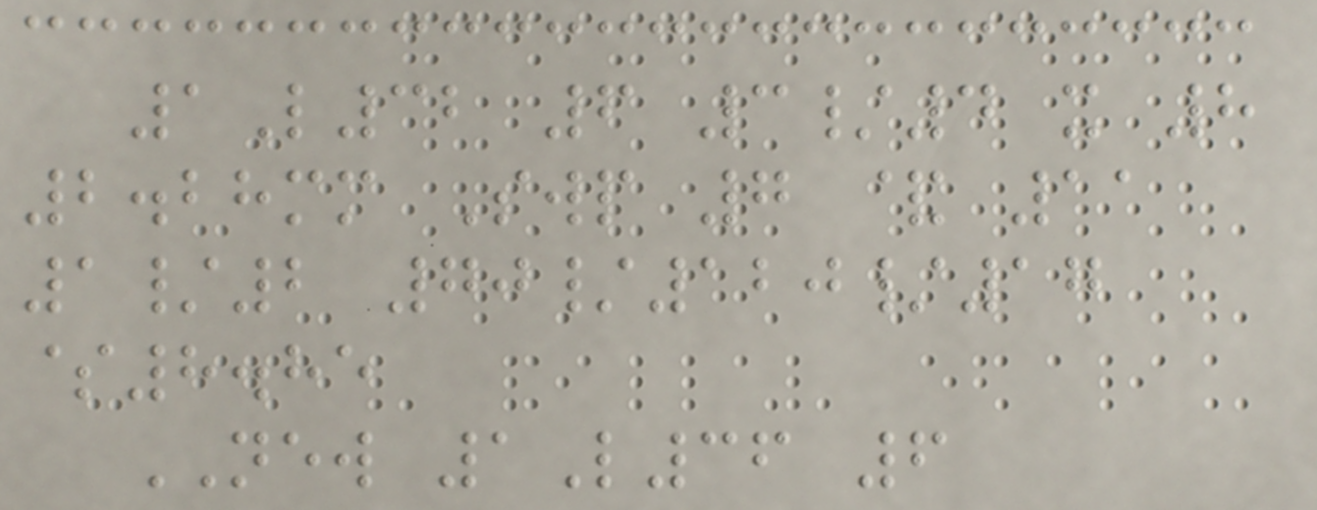1L32 6 3/4 x 8
2.28mm Swp 7 & 11
1/2 70/120/17
$8.85
NEW 1L36 6
